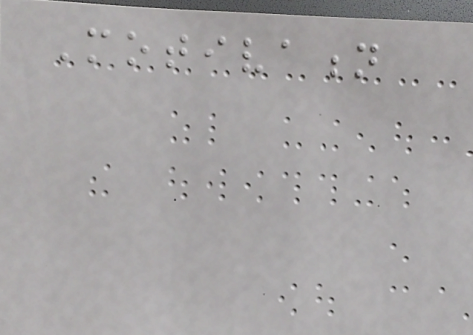Motivation
